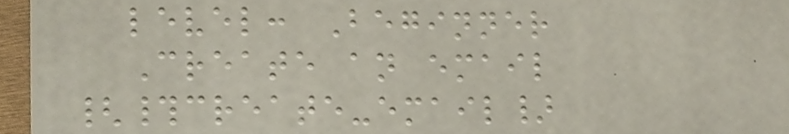level: Beginner
Create an email
{#create-email}
